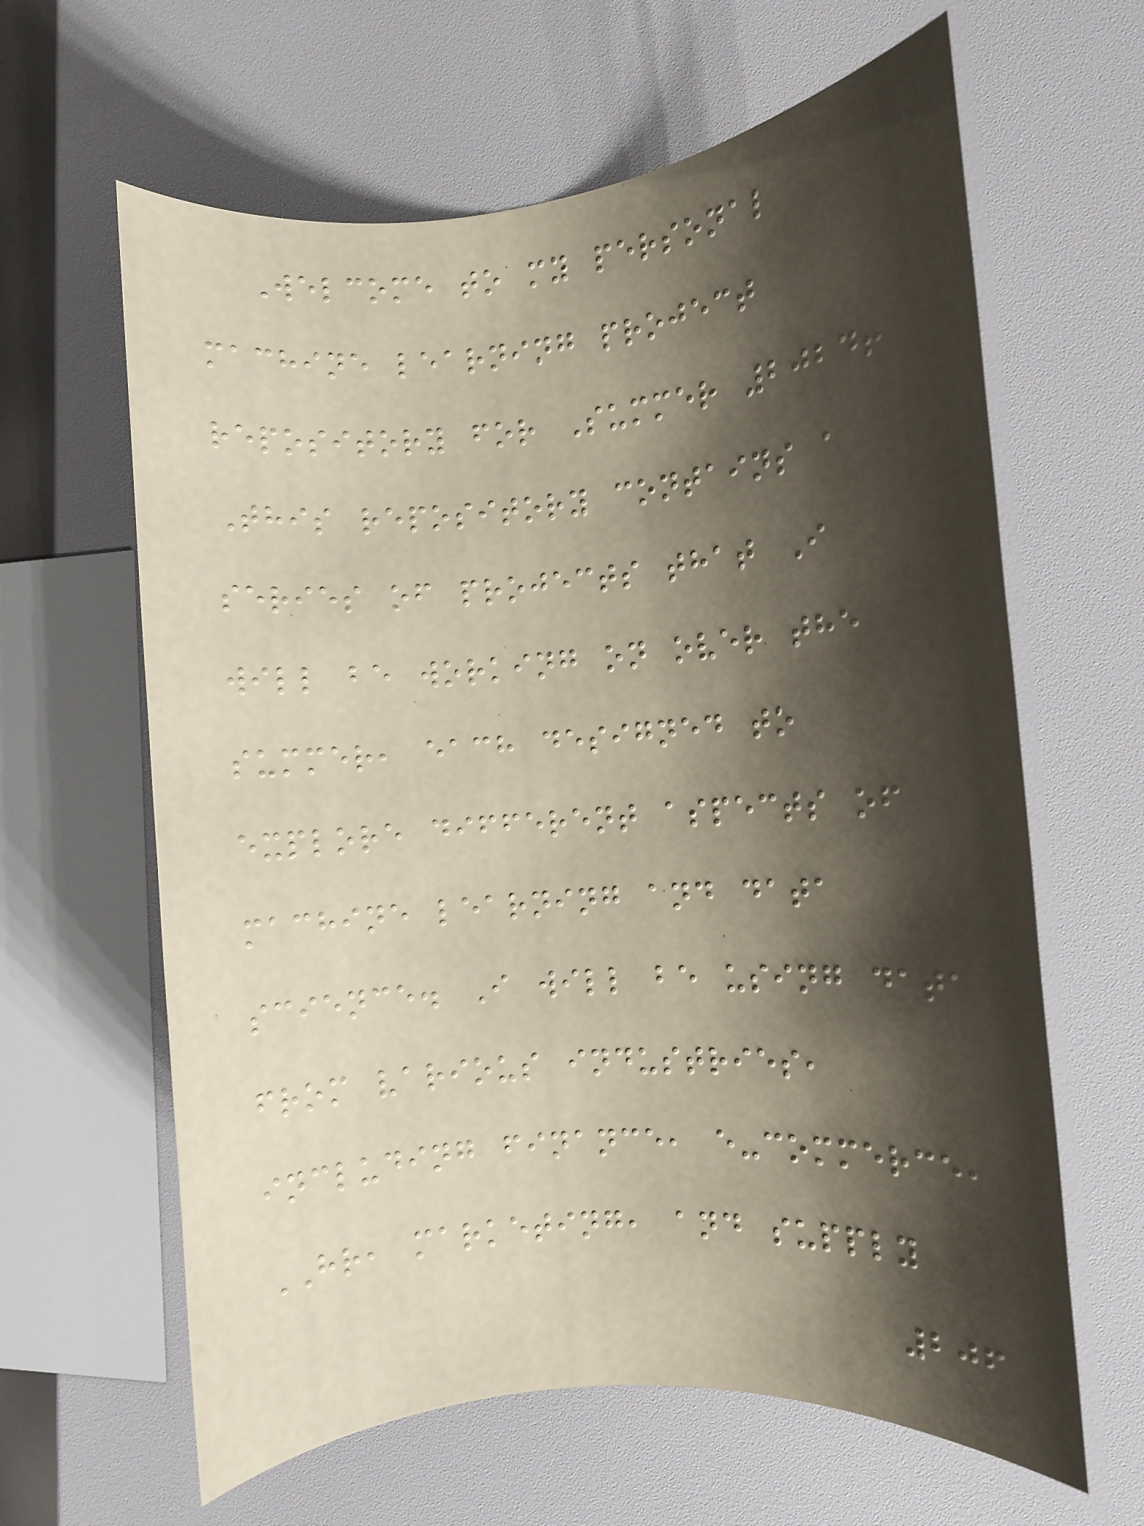Welcome to my personal
machine learning project
repository for Summer 2024!
This repository contains a
series of projects that I
will be working on over the
summer, each designed to
explore different aspects of
machine learning and data
science. I will be using data
from various industries,
including finance, e-commerce,
HR, marketing, and supply
206
